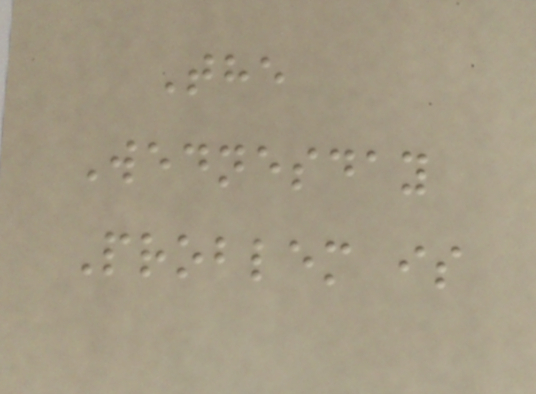The
Wednesday
Problem is
